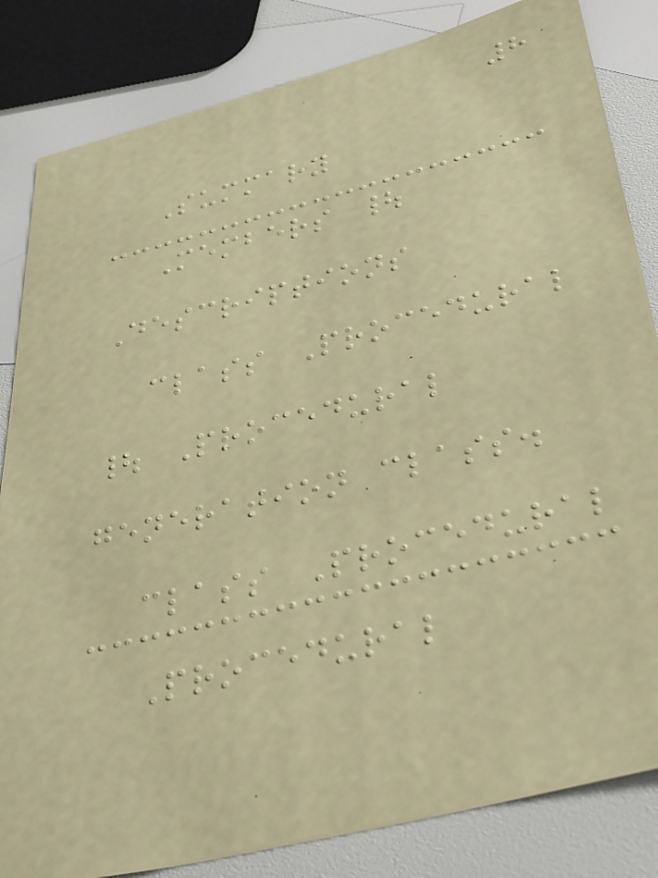8
Summary
Members |
Descriptions
class Procedural
| Procedural
generation class.
class Procedural
Procedural
